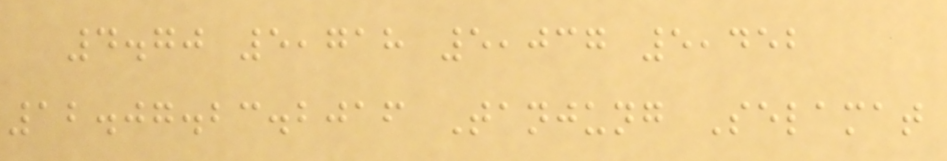4.70 5,718 5,037 5,452
12.07.23.2016 Tanjung Selamat
